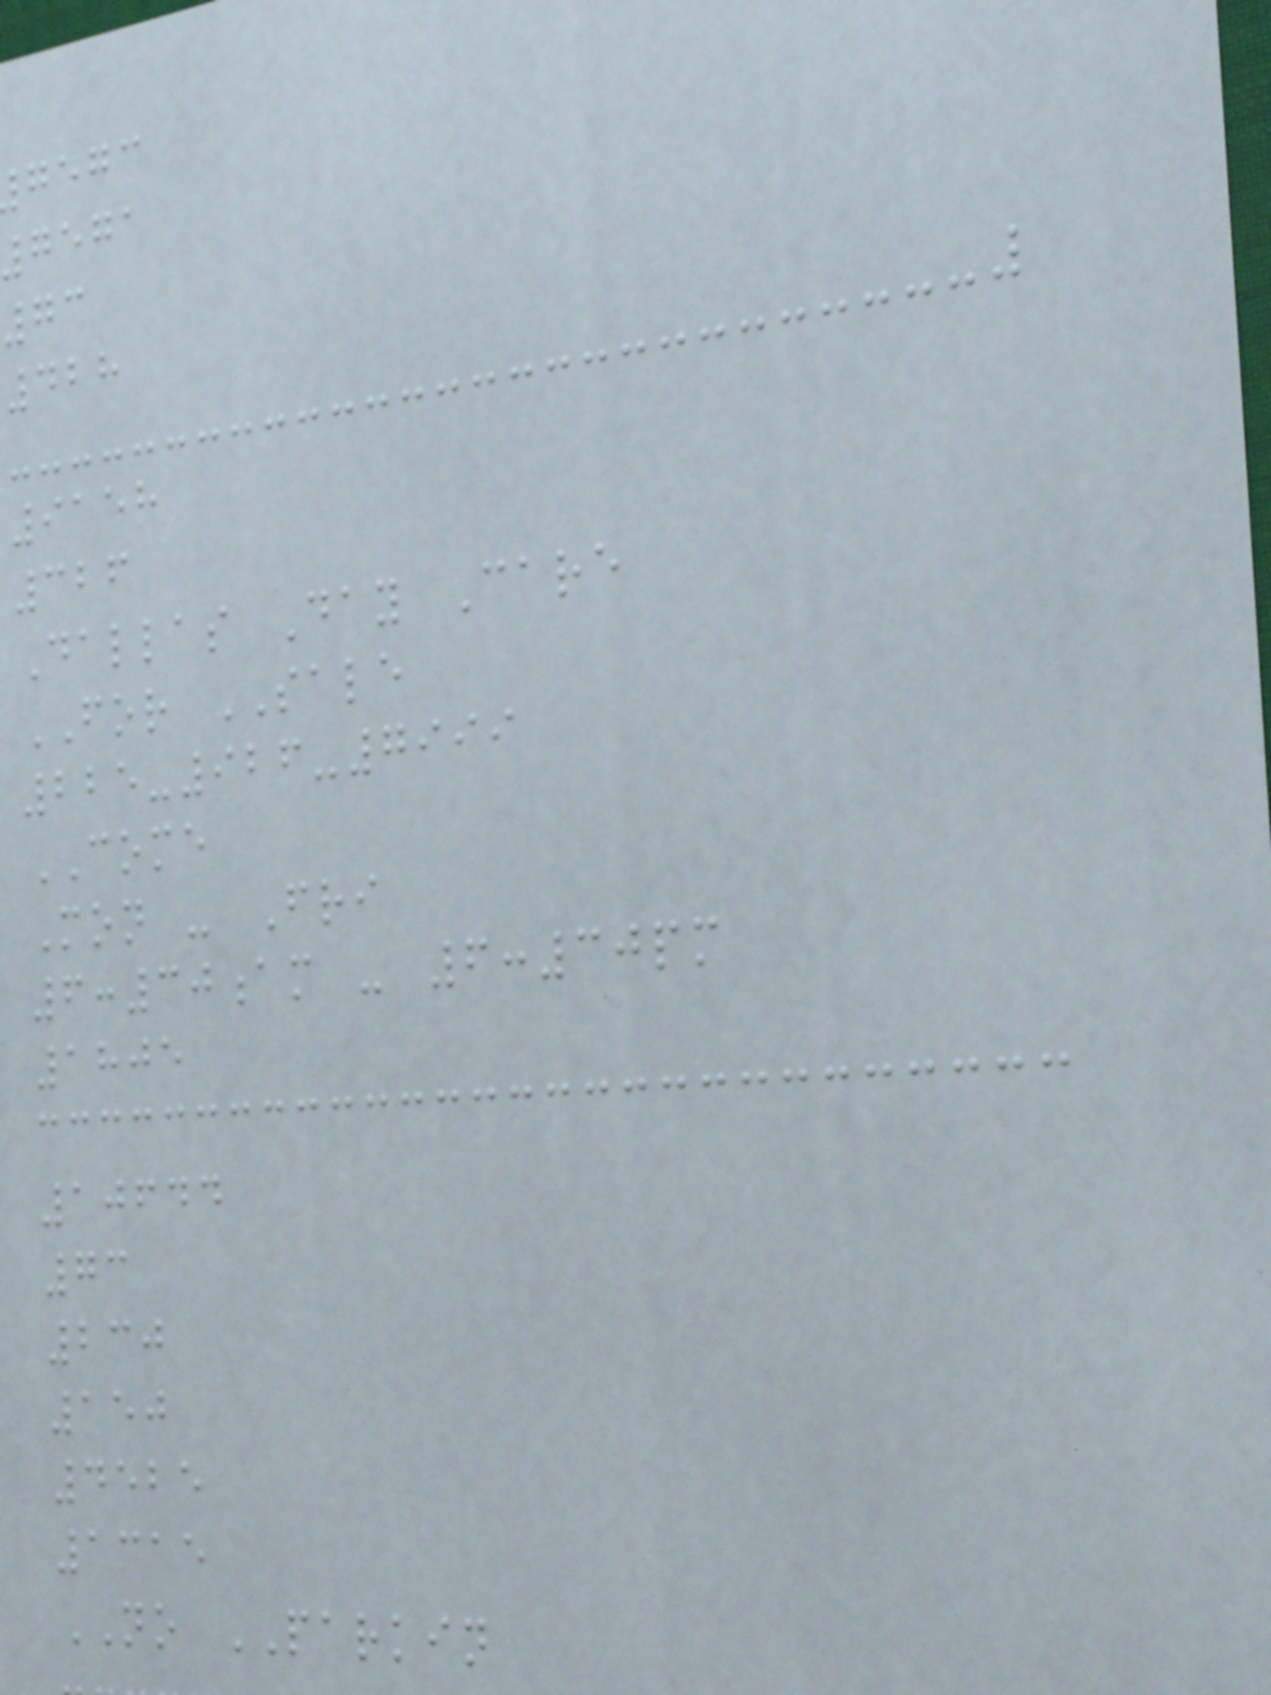gegc
gega
73
428
9158
326
Dallas Day Care
FOR SALE
225-926-7999
COME
Mon - Fri
6:30am - 6:30pm
1805
10644
73
230
150
4525
1315
NO PARKIN
